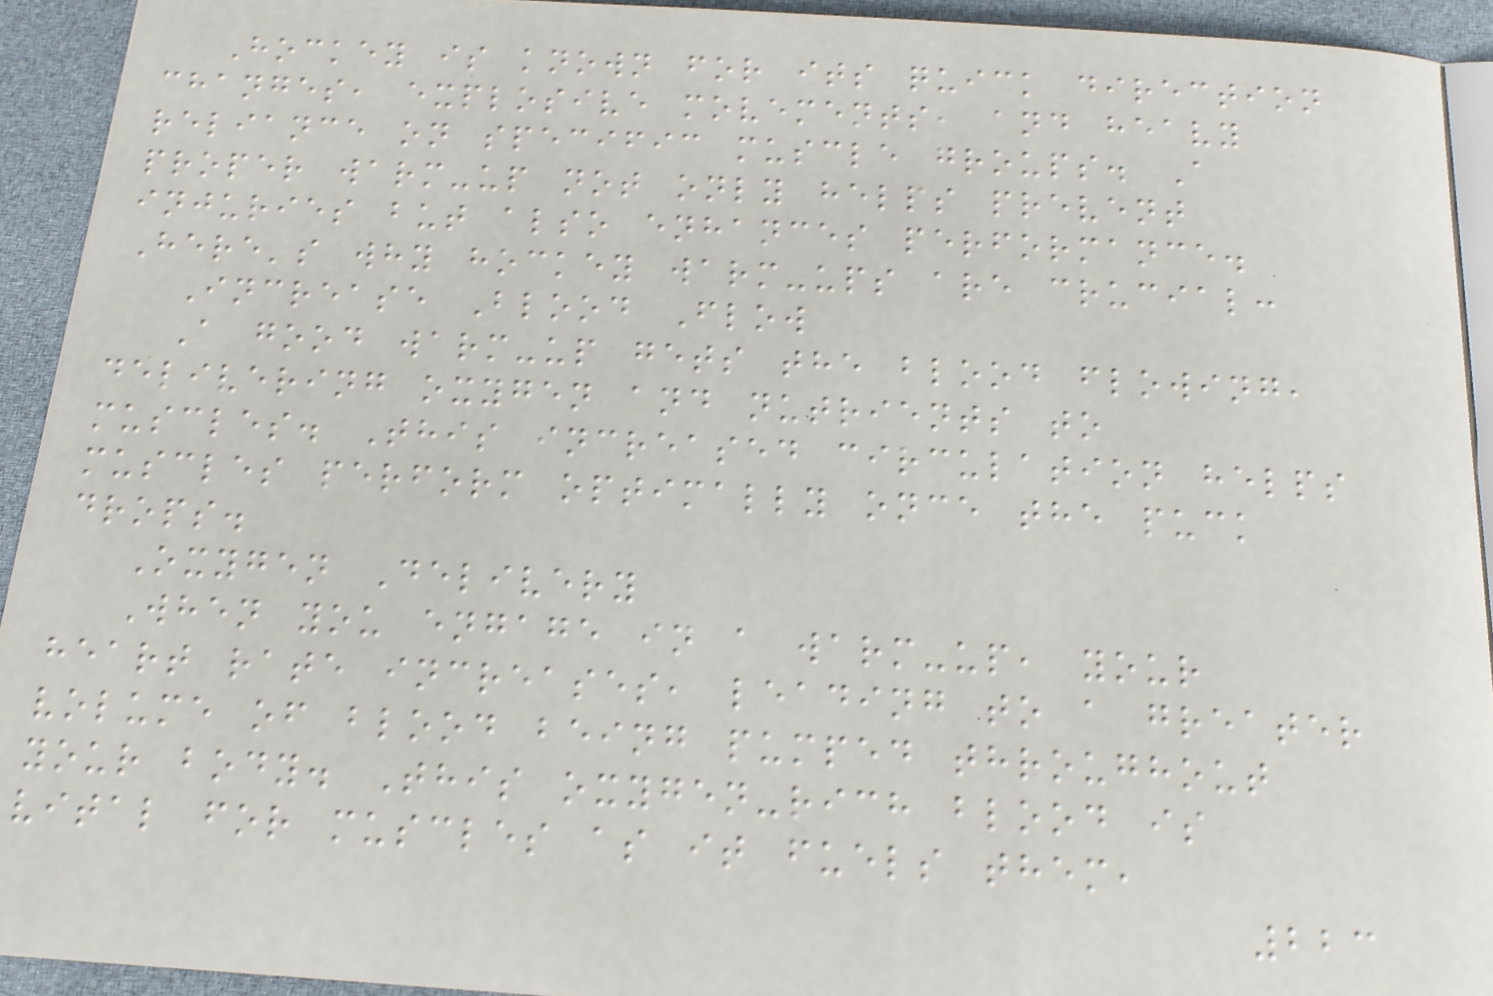Hockey is known for its quick direction
changes, explosive movements, and heavy
reliance on specific muscle groups. A
proper warm-up not only helps prevent
injuries but also enhances performance.
Here's why hockey warm-ups are crucial:
Increase Blood Flow
A good warm-up gets the blood flowing,
delivering oxygen and nutrients to
muscles. This increased circulation helps
muscles perform optimally once the puck
drops.
Oxygen Delivery
When you engage in a warm-up, your
heart rate increases, leading to a greater
volume of blood being pumped throughout
your body. This oxygen-rich blood is
vital for muscles as it fuels them,
223
